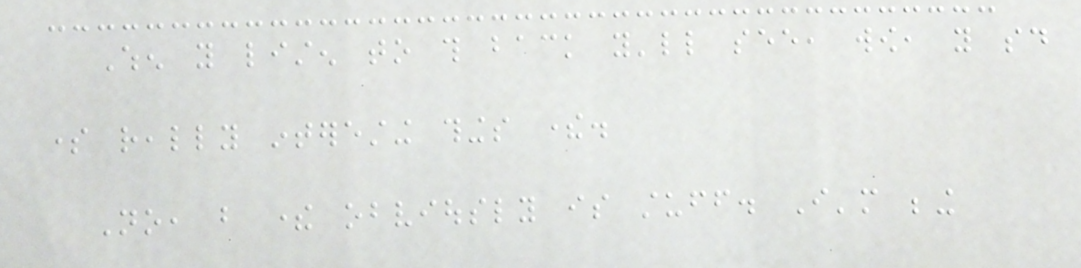When you listen to this back you'll see, wow, you said
some really interesting things there.
No, but there obviously is stuff. I'm being
